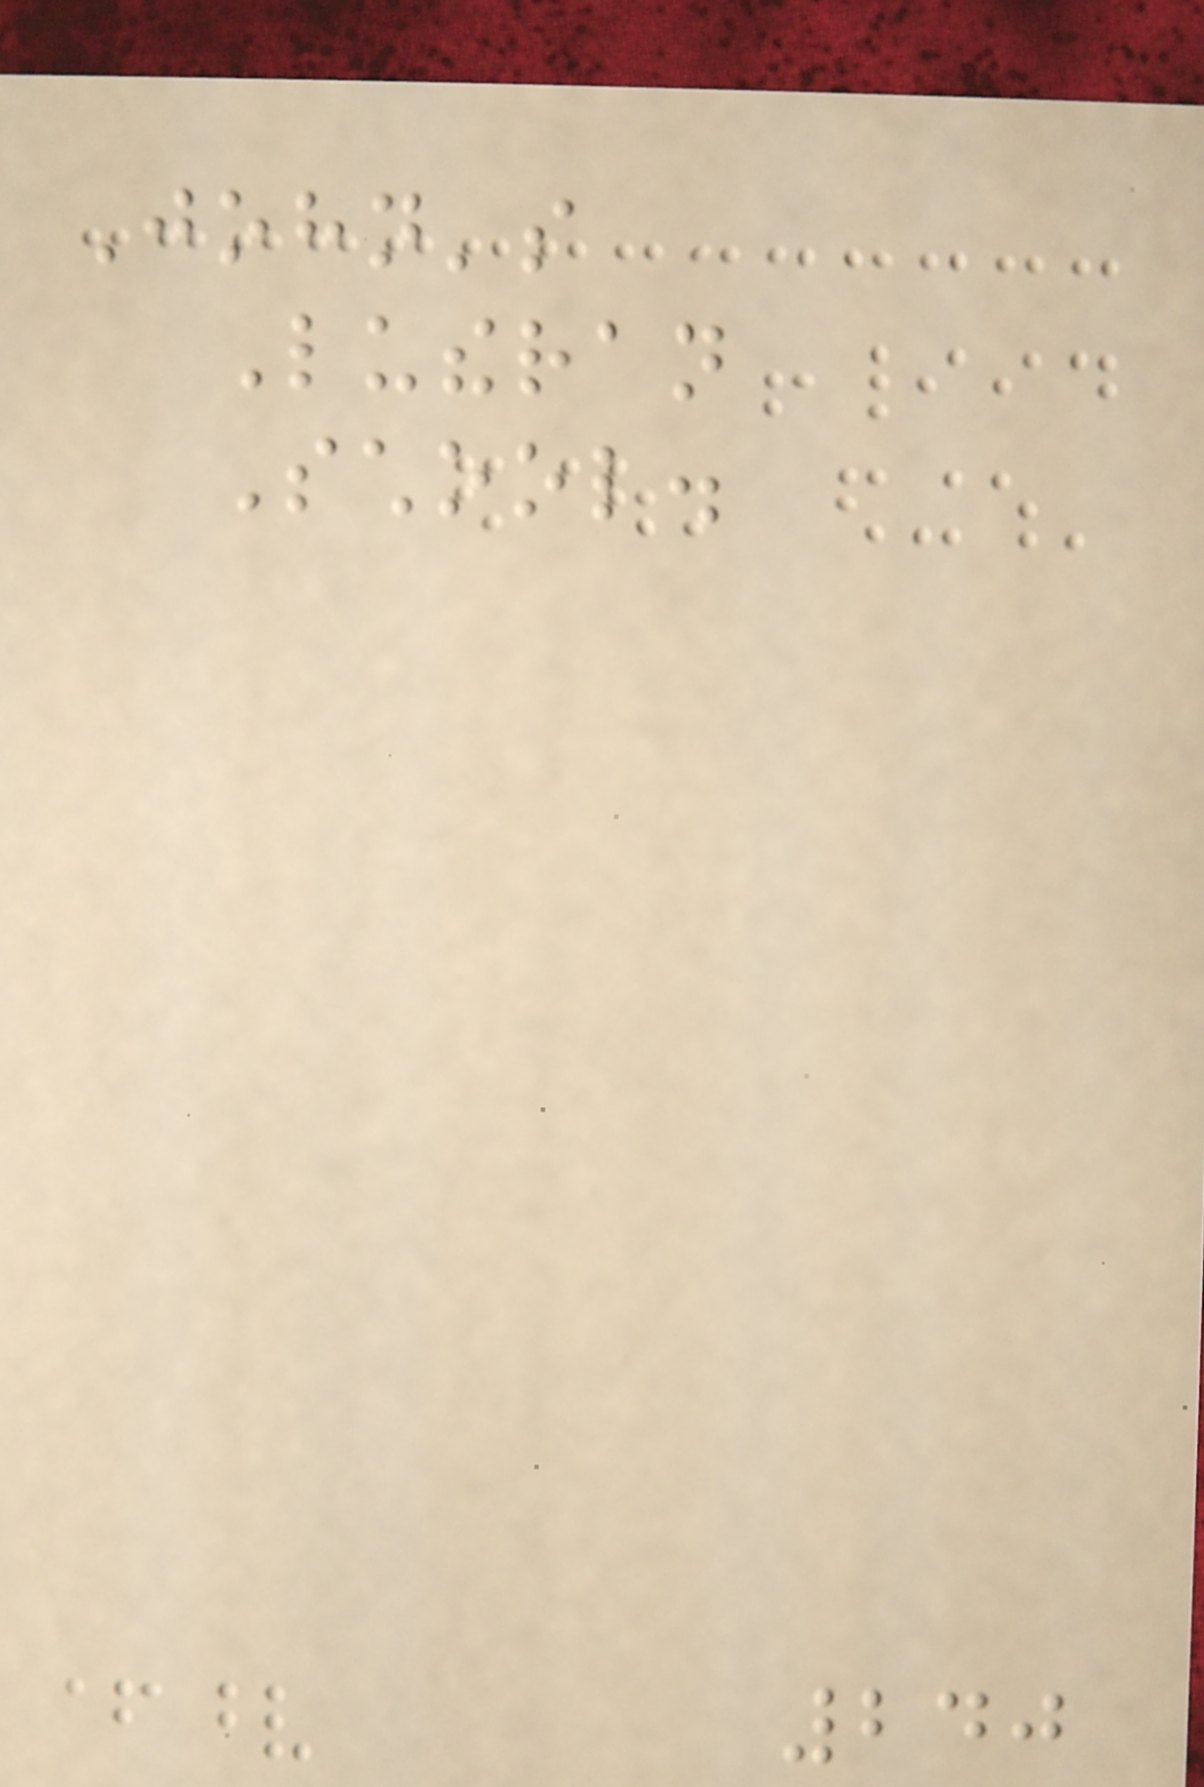John's
Lutheran
School.
240
